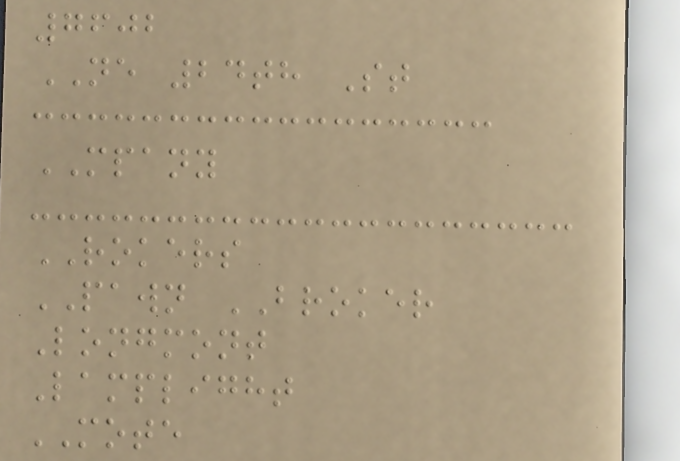7602
NE 24th St
MPANY
ROKERS
PAWN BROKER
Longmont
Lamplight
MOTE
